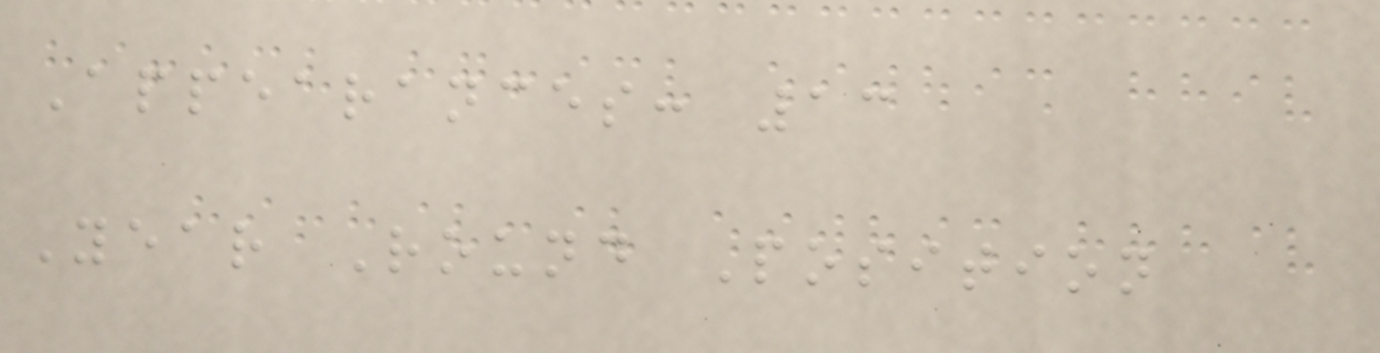Appearances: 13
Year Round Position
